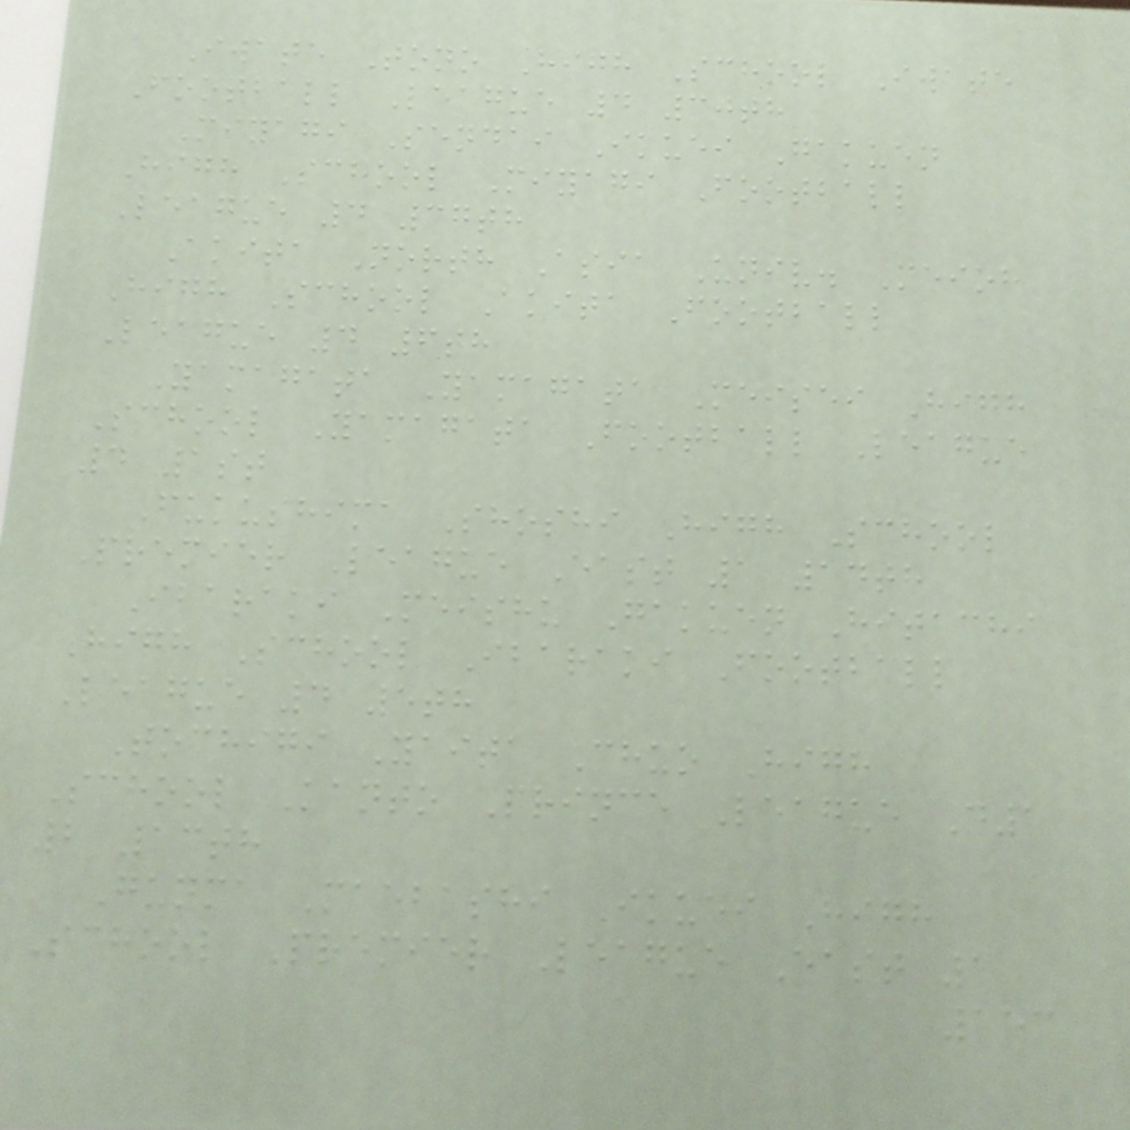Iwate Tono High School Iwate
Football League 4 30th
Miyagi Sendai Ikuei Gakuen
High School Miyagi Football
League 4 37th
Akita North Asia Univ. Meioh
High School Akita Football
League 4 6th
Yamagata Yamagata Meisei High
School Yamagata Football League
4 1st
Fukushima Shoshi High School
Premier League East 1 14th
Ibaraki Meishu Gakuen Hitachi
High School Ibaraki Football
League 4 5th
Tochigi Yaita Chuo High
School Kanto Prince League D1
2 13th
Gunma Maebashi Ikuei High
School Premier League East 1
153
